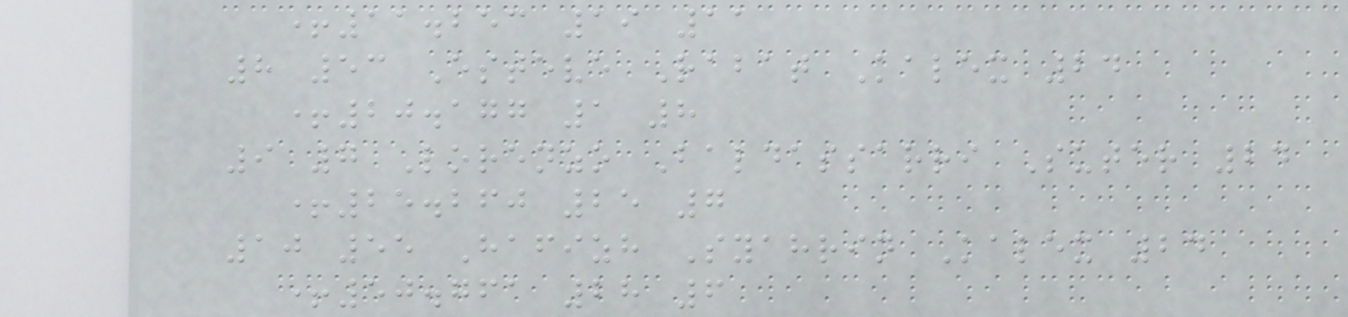+11.253 19 11
8 53 Esteve Rabat Kalex 24
+20.177 1 8
9 7 Lorenzo Baldassarri Suter 24
+25.260 25 7
10 55 Hafizh Syahrin Kalex 24
+50.761 28 6
